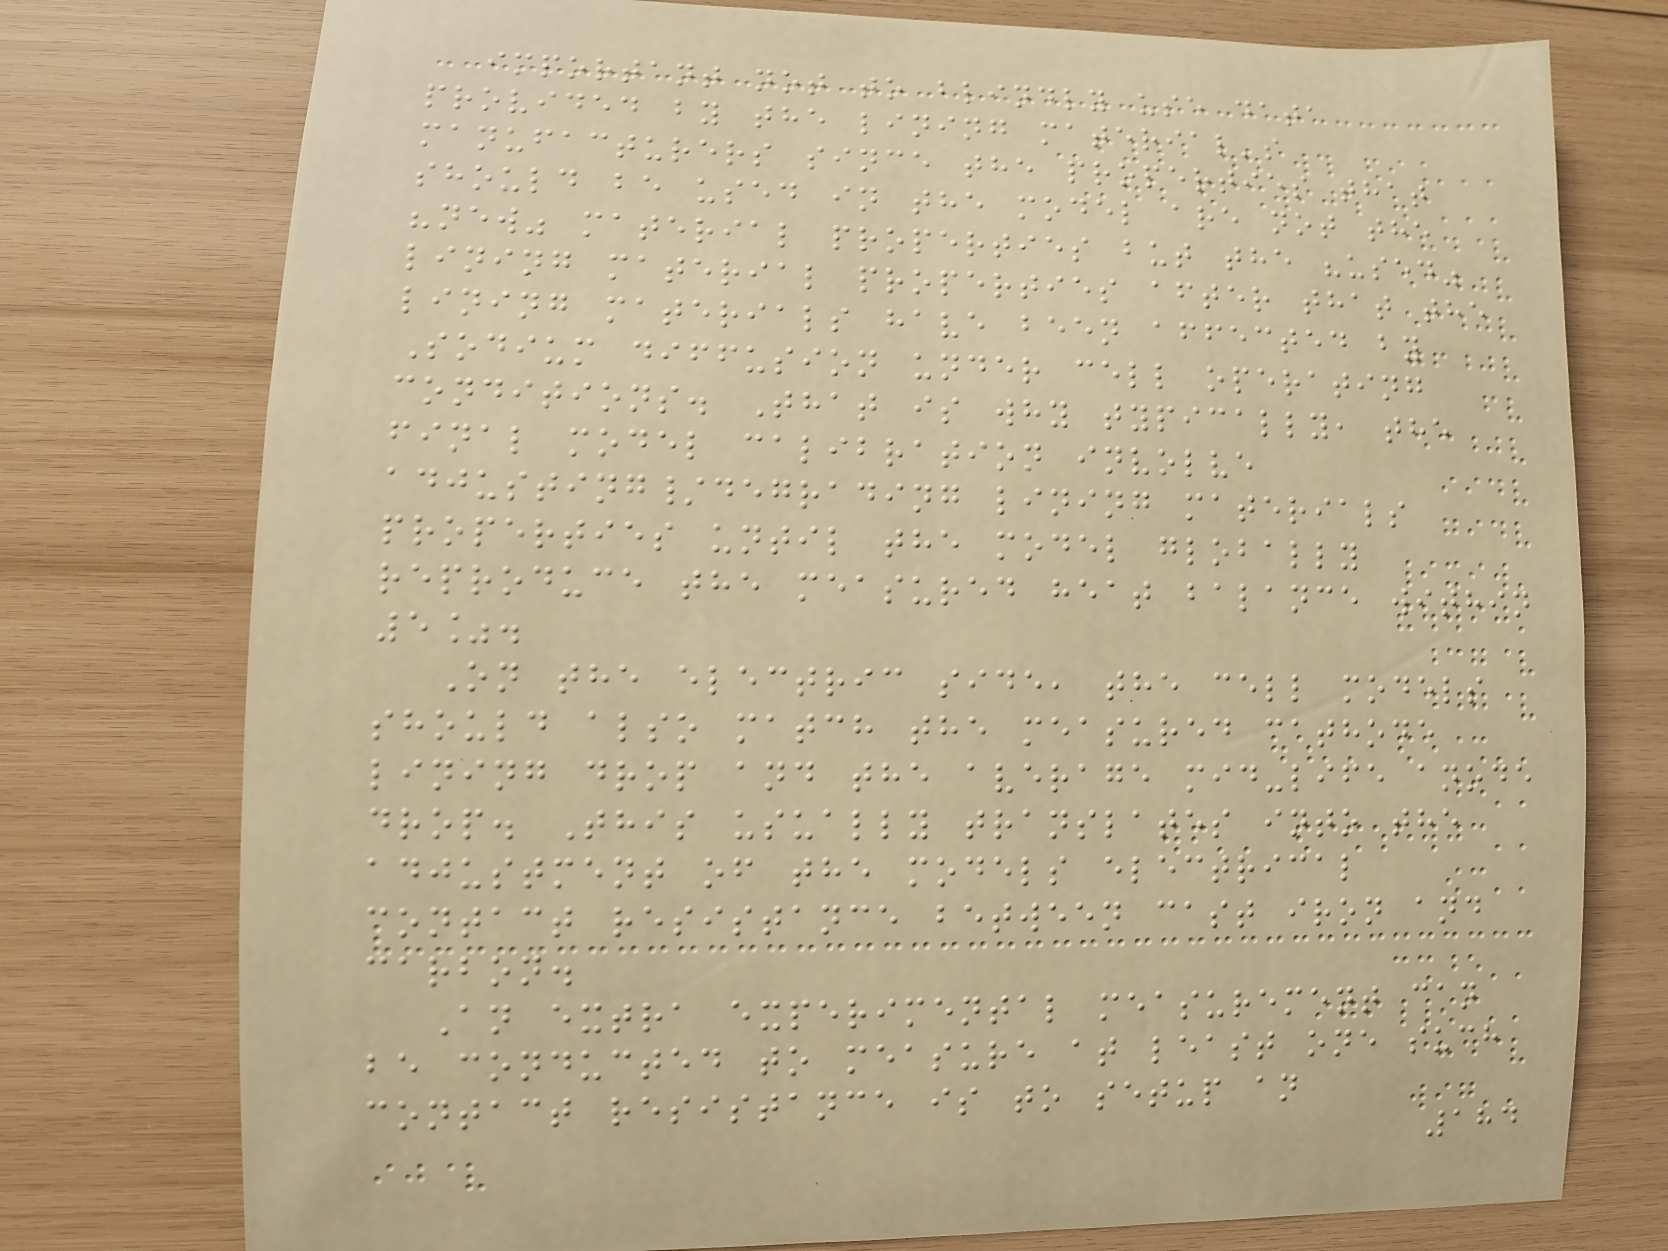important not to blindly use data
provided by the lining material's
manufacturers since the properties that
should be used in the model are not the
"new" material properties but the "used"
lining material properties after that the
lining materials have been affected by
Sodium diffusion under cell operating
conditions. That is why typically, the
final model calibration involve
adjusting/degrading lining materials
properties until the model globally
reproduce the measured heat balance within
5%.
On the electric side, the cell models
should also match the measured cathode
lining drop and the average mid-life anode
drop. This usually translates into the
adjustment of the models electrical
contact resistance between cast iron and
carbon.
An extra experimental measurement can
be conducted to measure at least one such
contact resistance is to setup an
184
